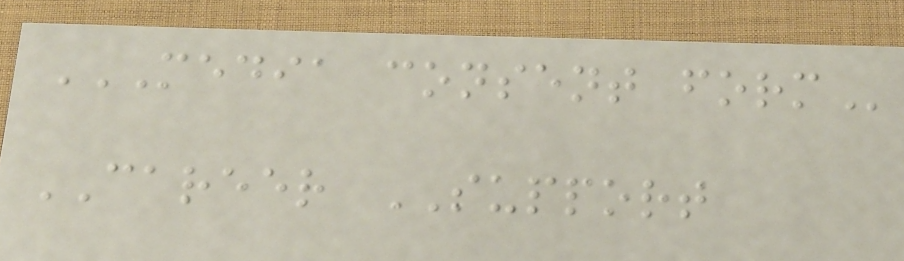MEDIA CONSENT FORM
CAREER SUPPORT
